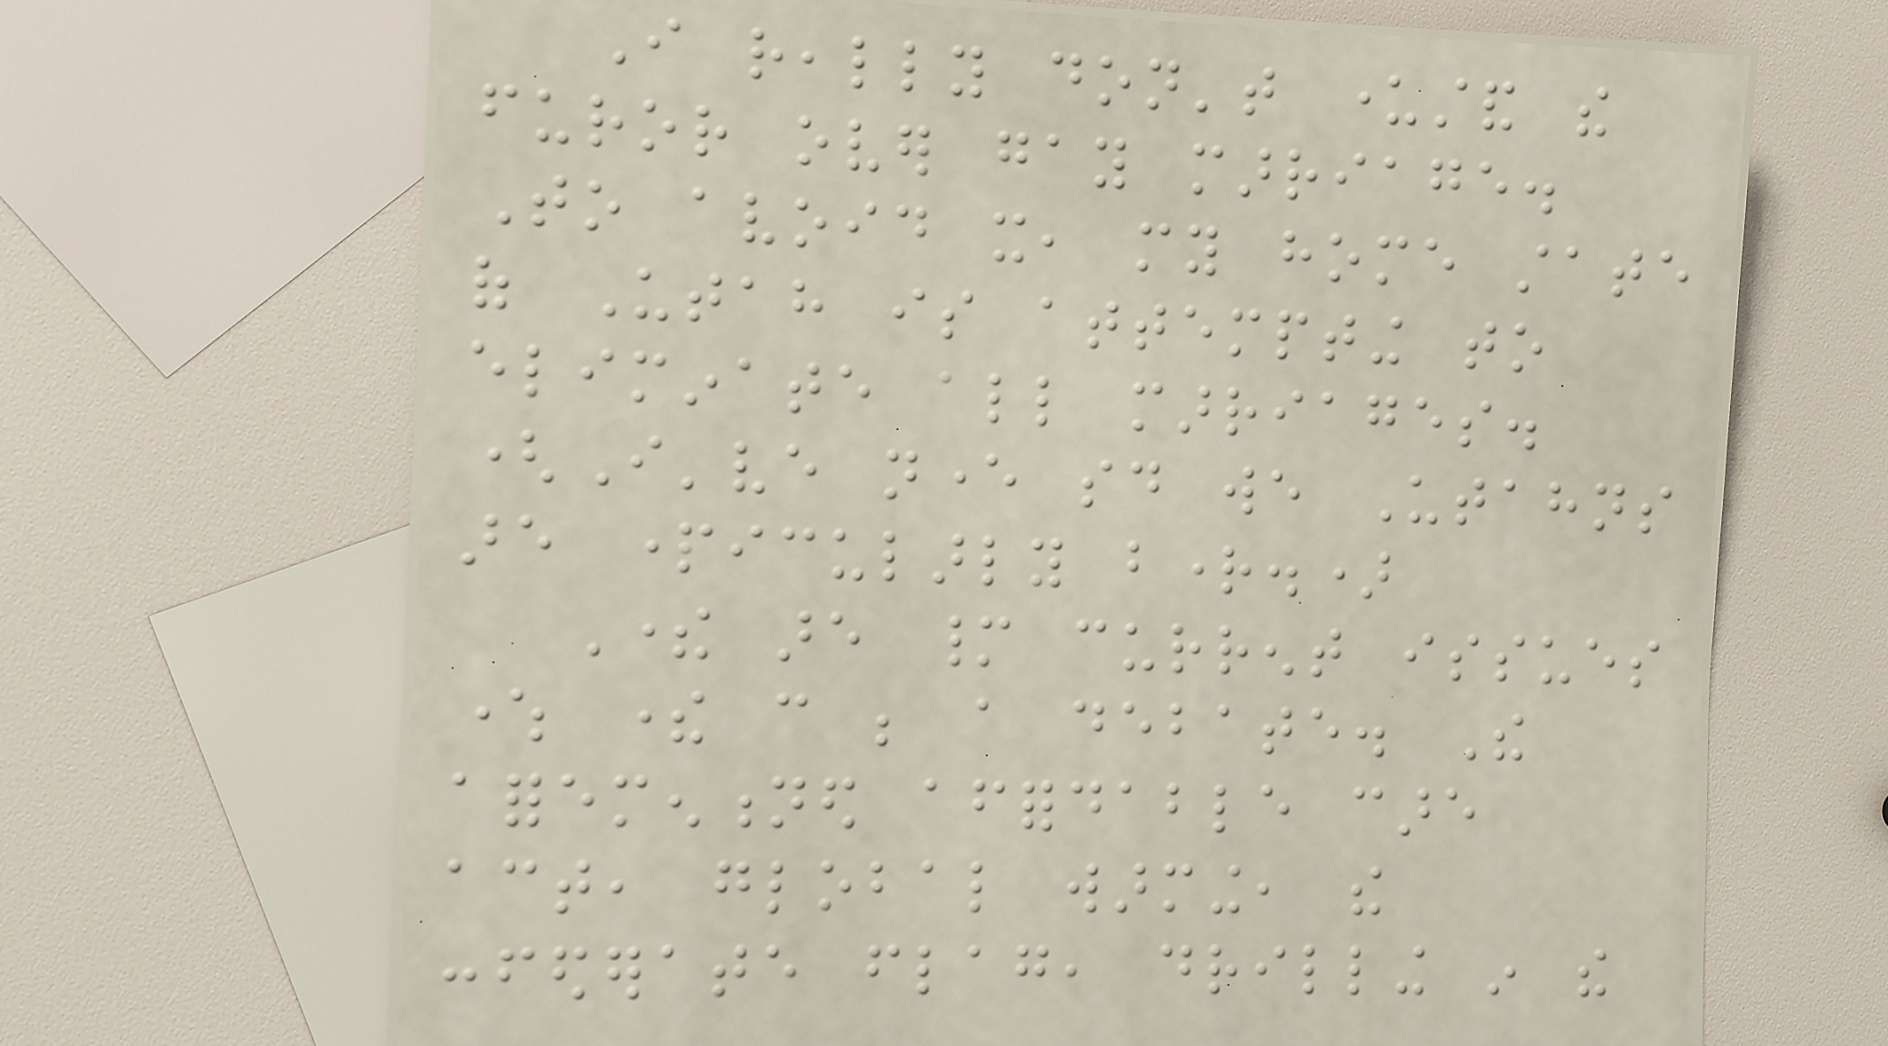I really don't understand the
furor over gay marriage.
To avoid it, my home state
of Utah is attempting to
eliminate all marriages.
(I've never said we Utahns
are particularly bright.)
There are many current issues
where there can be a debate. The
aforementioned affordable care
act, global warming, the
confederate flag, drilling in the
